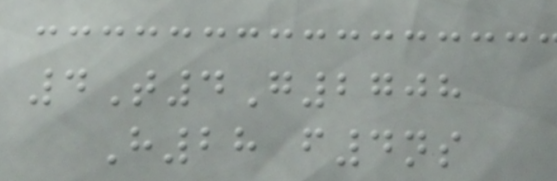4T4G2708
H28 f4ns
